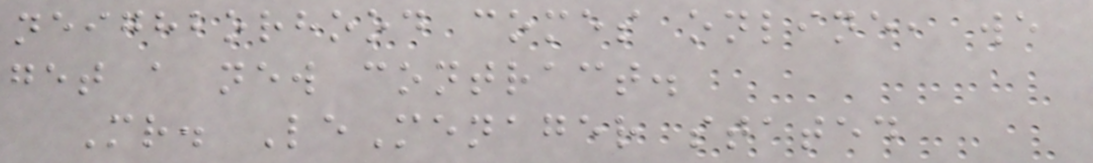neighborhood comes online, we
get a new contract.
Mr. LeMenager stated
